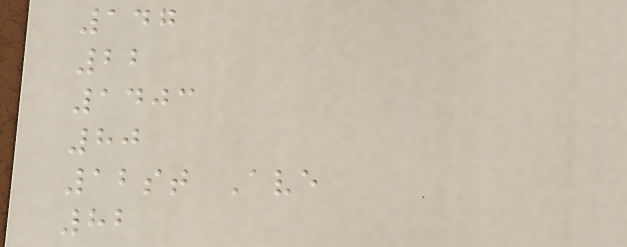147
22
1403
80
12st Ave
82
